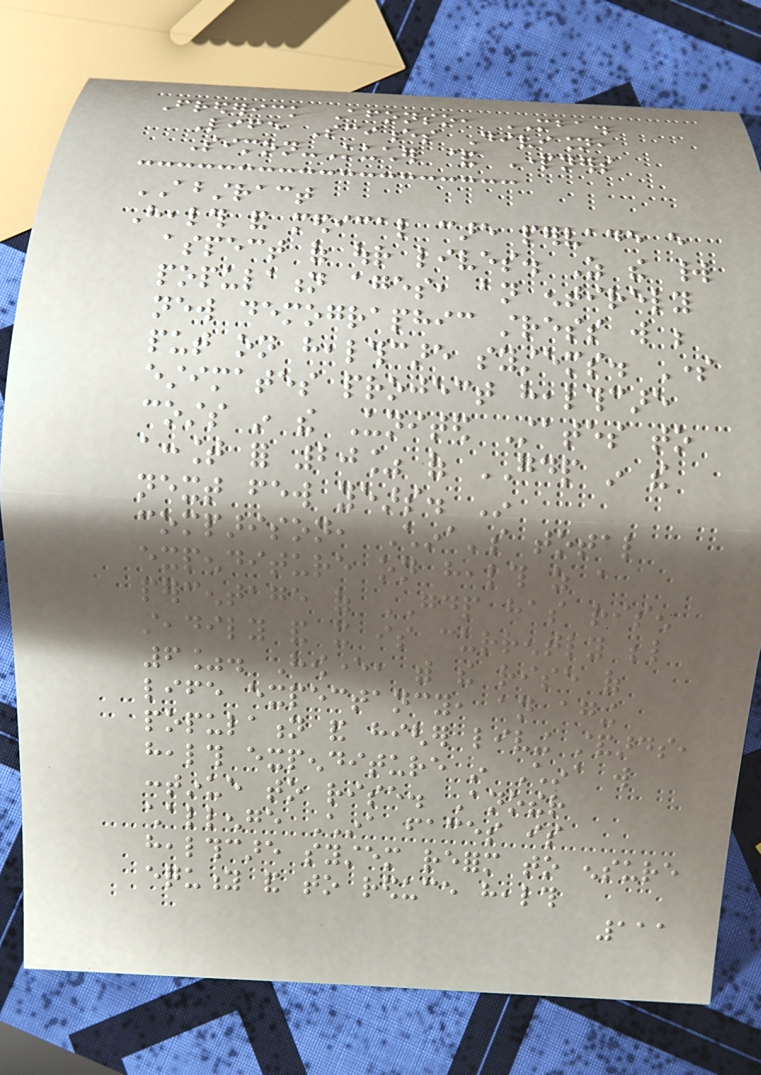Frederick Afonso, MBA.
Life Sciences Division,
Simon-Kucher & Partners
ABSTRACT
Health and medical care pervade every
aspect of our lives. As the world
population ages, an entirely
new demographic stress will be
put on healthcare systems. Some
estimates project healthcare
costs in the United States to
account for 20% of GDP in the
next few years. In
comparison, China's total
expenditure on health as a
percentage of GDP has risen
steadily and it is currently below
6%. However, with the rise of
life expectancy, an aging
population and higher living standards,
health expenditure in China will
continue to rise. Another
challenge China faces is
healthcare system reform to ensure
equity and to reduce health
111
